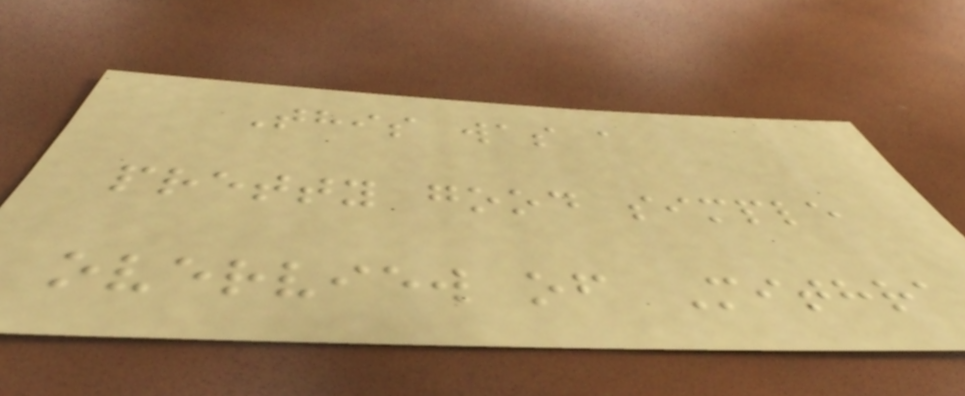This was a
pretty good simple
overview of Mithra
